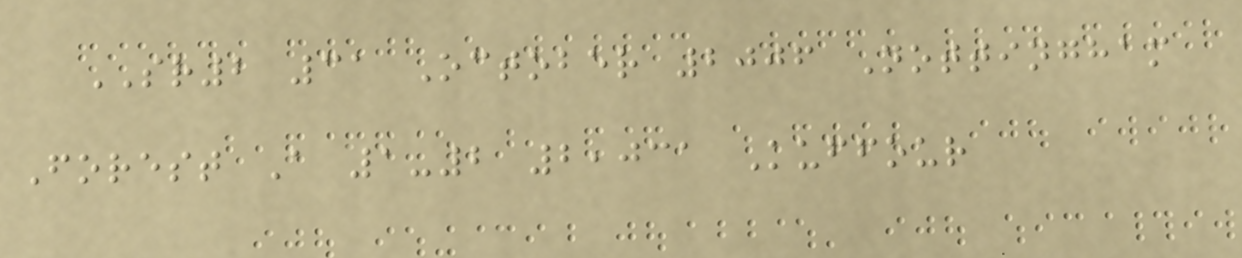SR2 31 October 2006 Nottingham
Forest A 1-2 2,031 Kuffour
